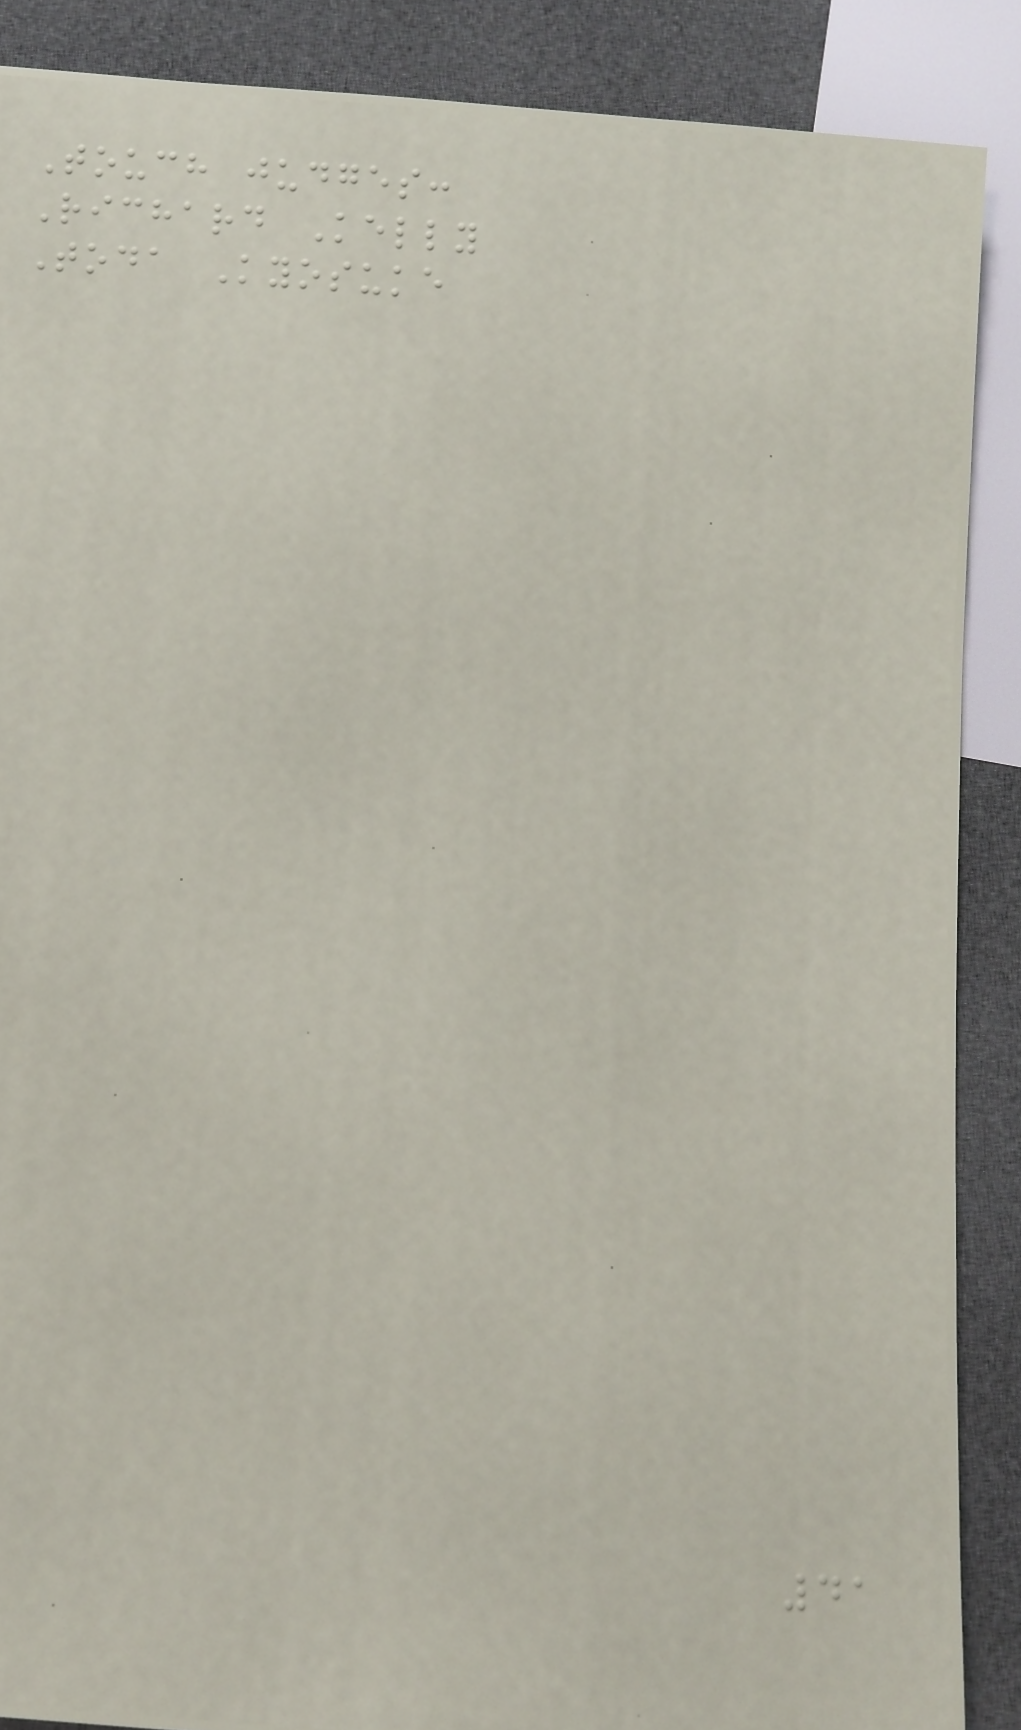Touch judges:
Richard Kelly
Toda Kyosuke
41
